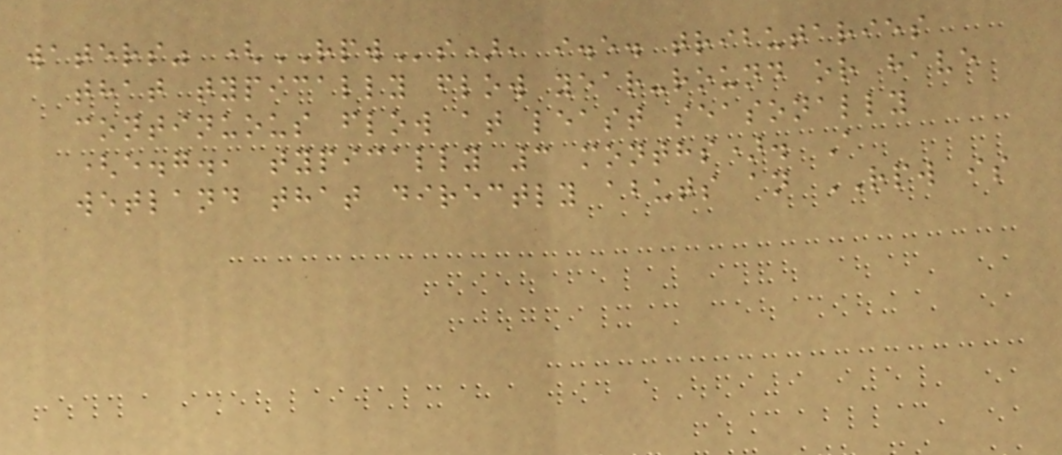waters" (RPWs), i.e. tributaries
that typically flow year-round or have
continuous flow at least seasonally
(e.g., typically 3 months). A
wetland that directly abuts an RPW is
